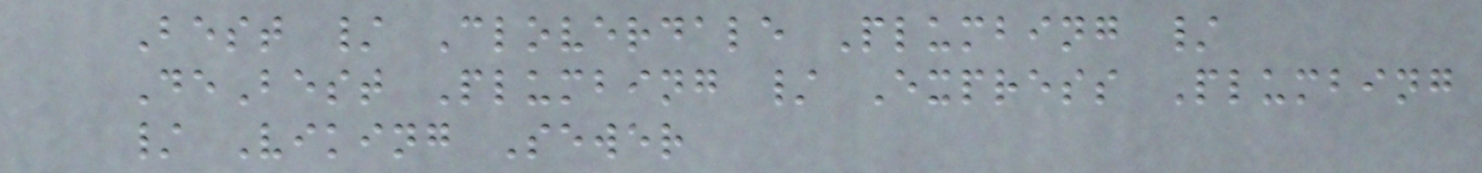Best / Cloverdale Plumbing /
DeBest Plumbing / Express Plumbing
/ Viking Sewer
